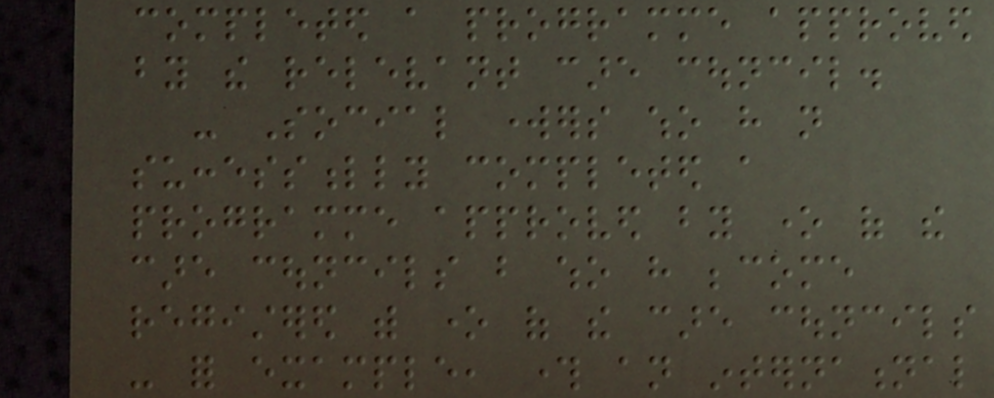completed a programme approved
by the relevant care council.
- Social workers who have not
successfully completed a
programme approved by one of the
care councils but who have become
registered with one of the care councils
- for example, through an international
